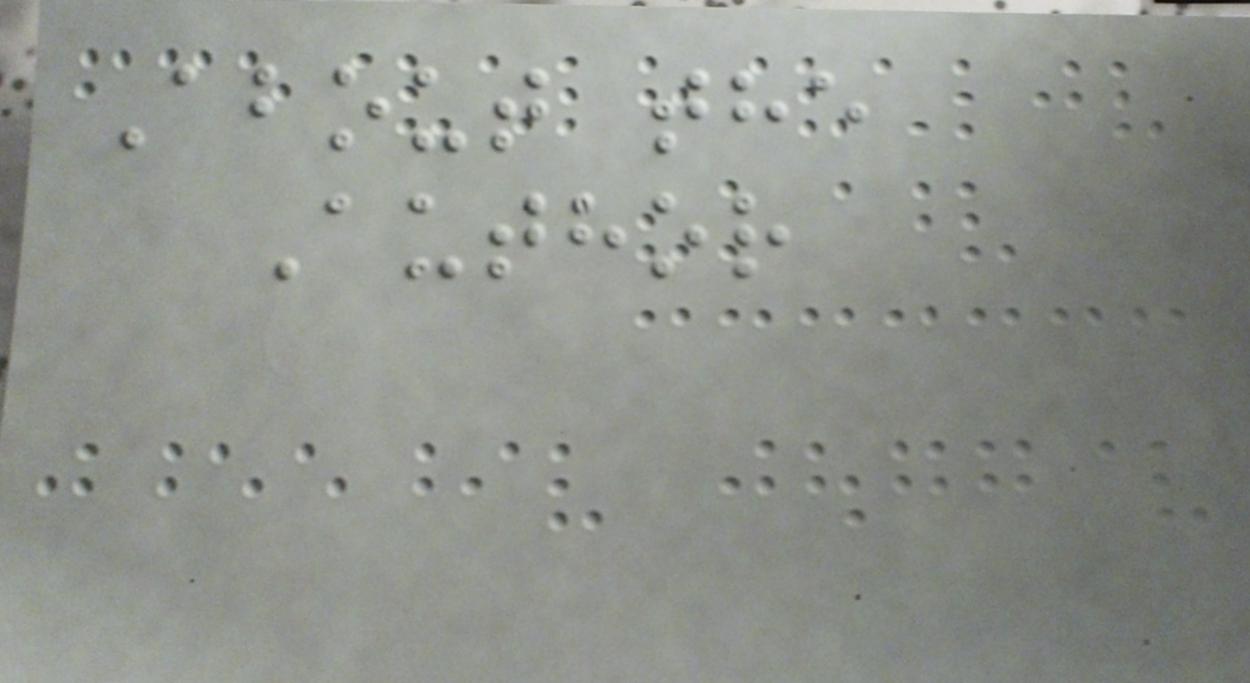About the
Author
